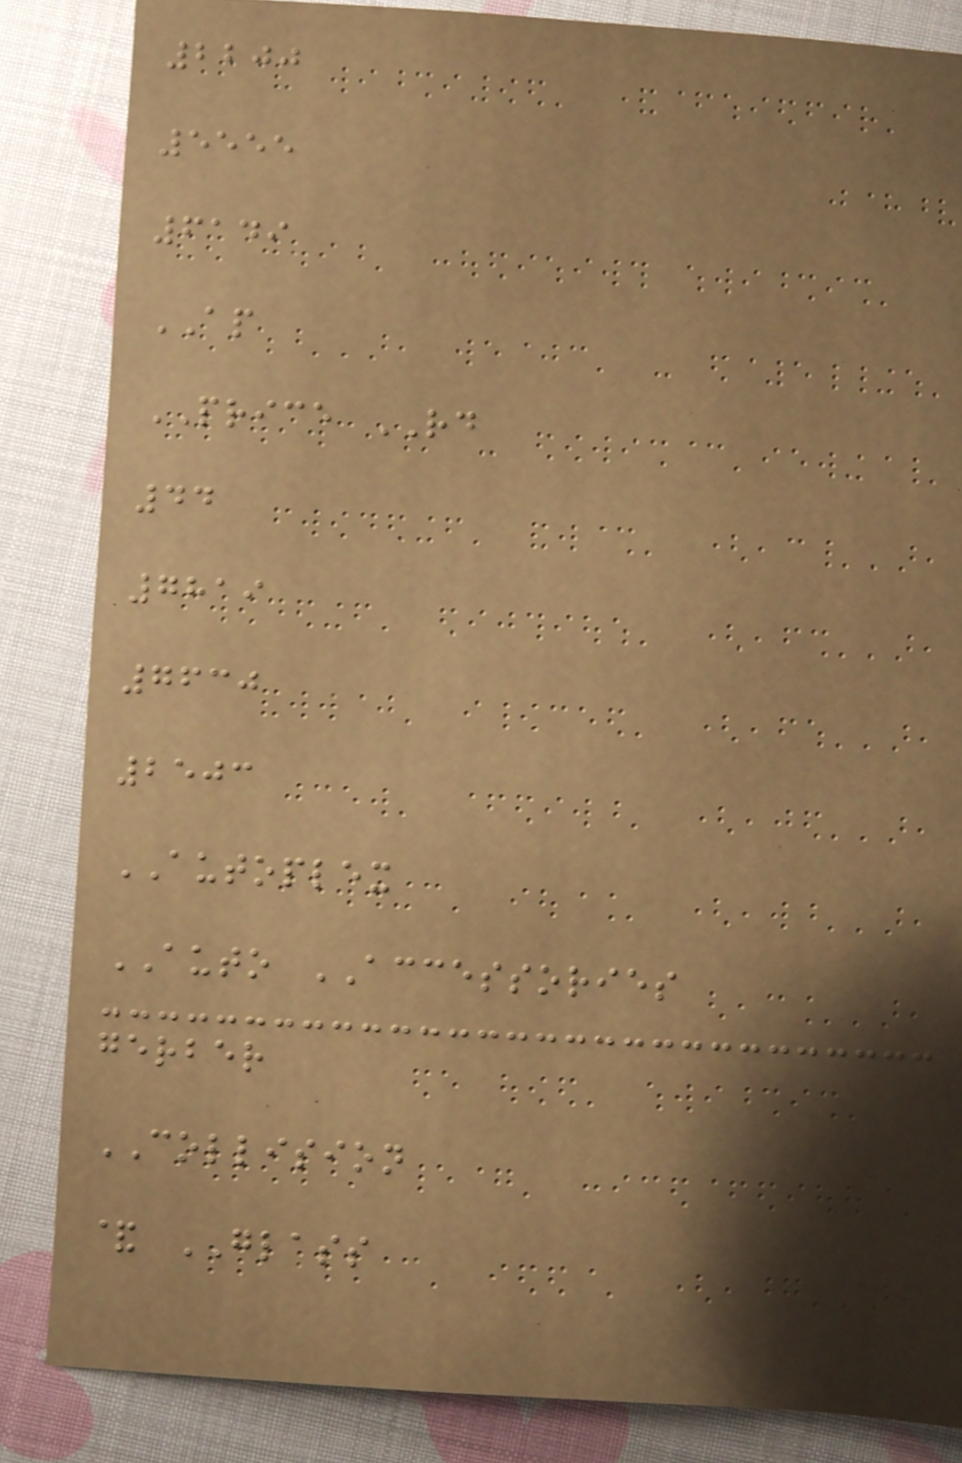2200
5555
6149
AP
PRICE RD
44
7819
7630
2503
AUTOPLEX
AUTO ACCESSORIES
gerber
COLLISION
& GLASS
